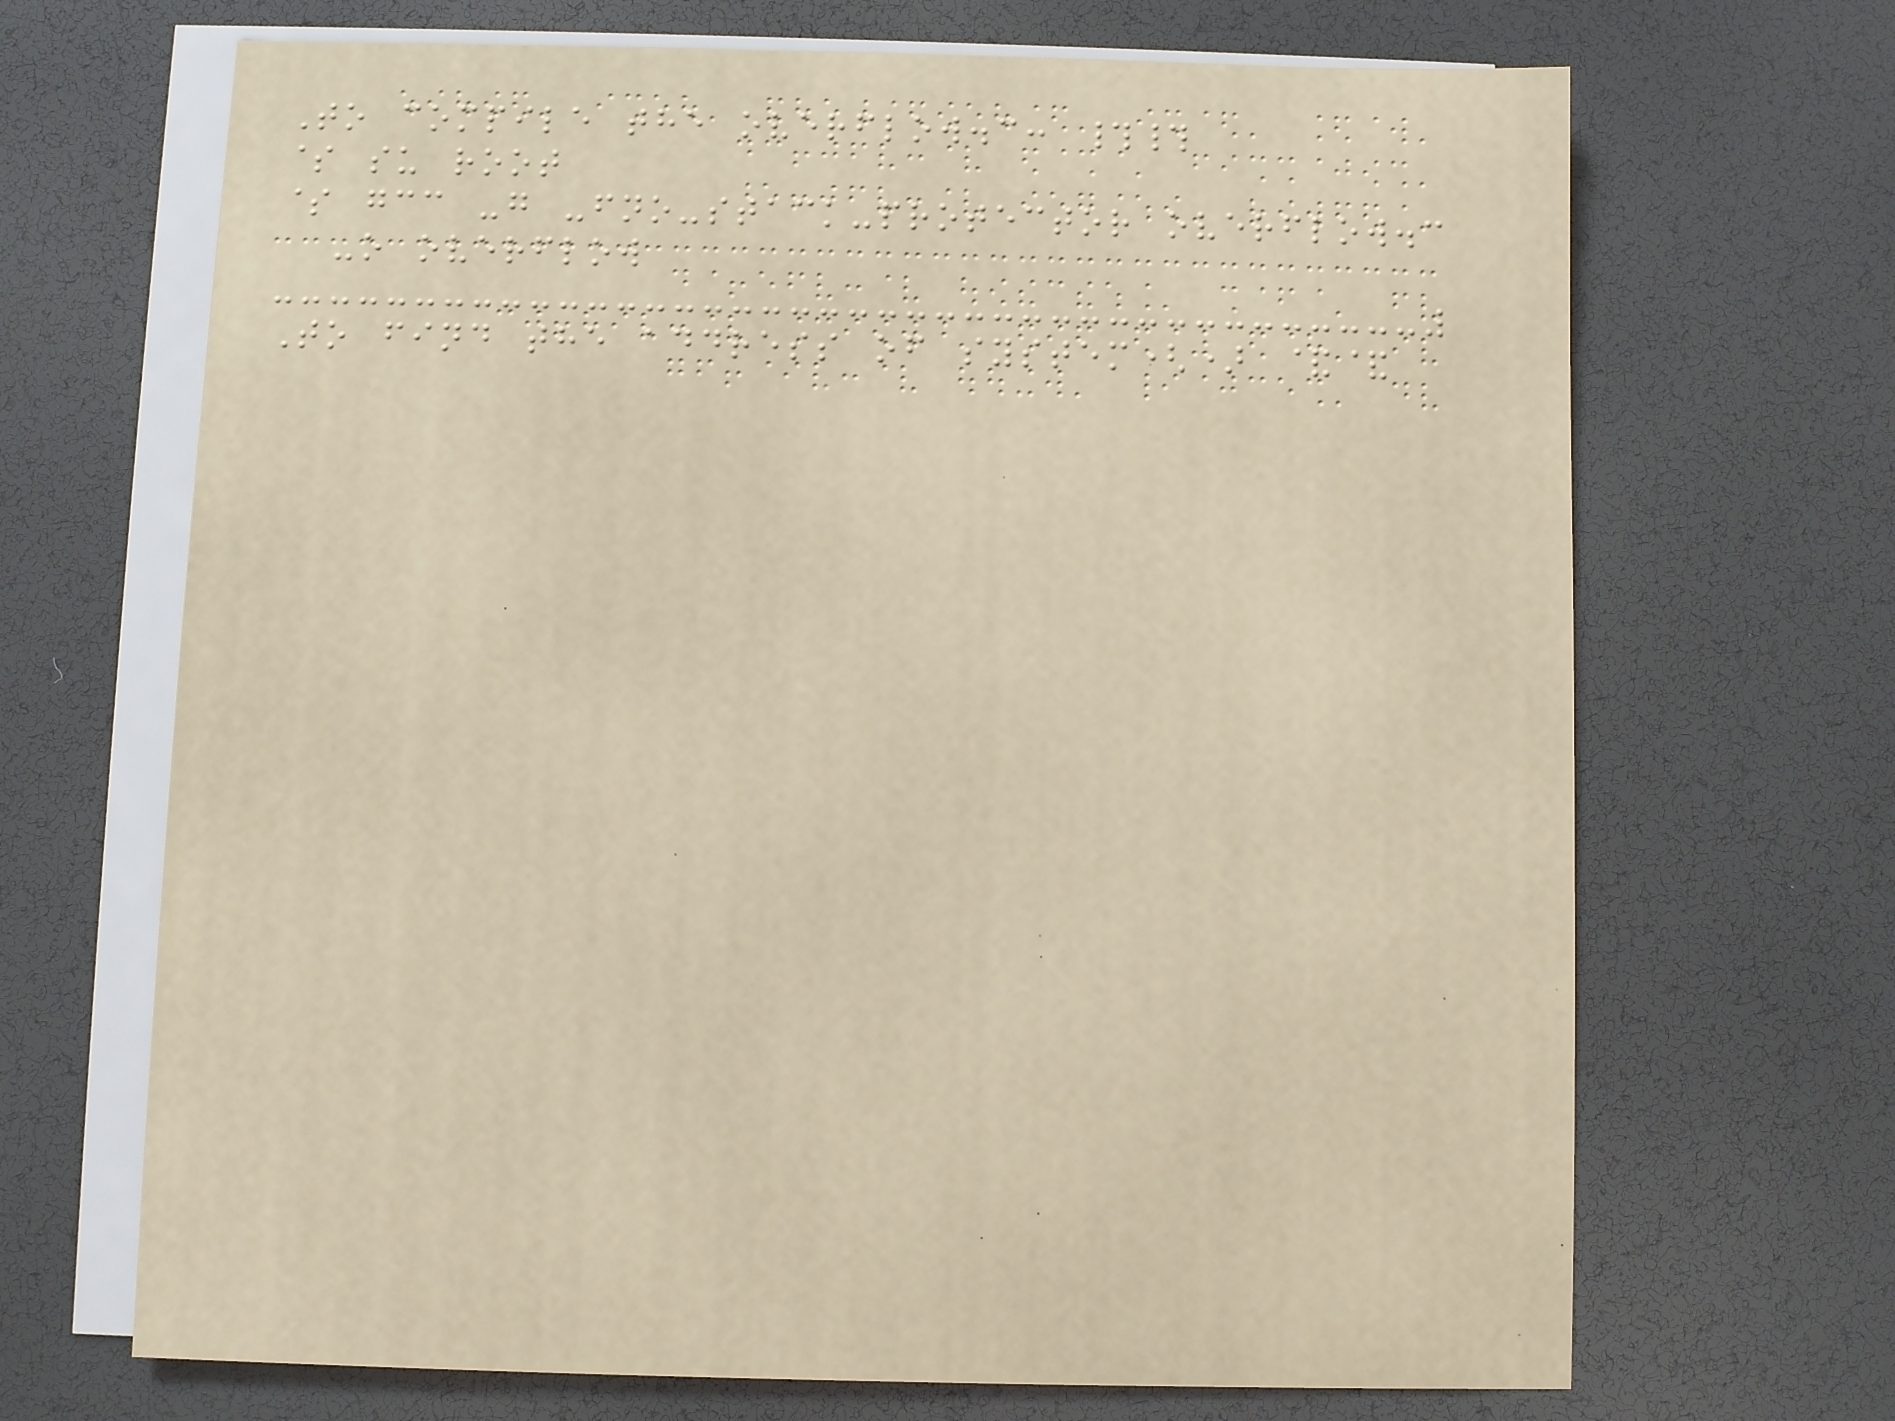To compile the overflow.c: ##
$ su root
$ gcc -g -fno-stack-protector overflow.c
-o overflow
To find the address of system() &&
